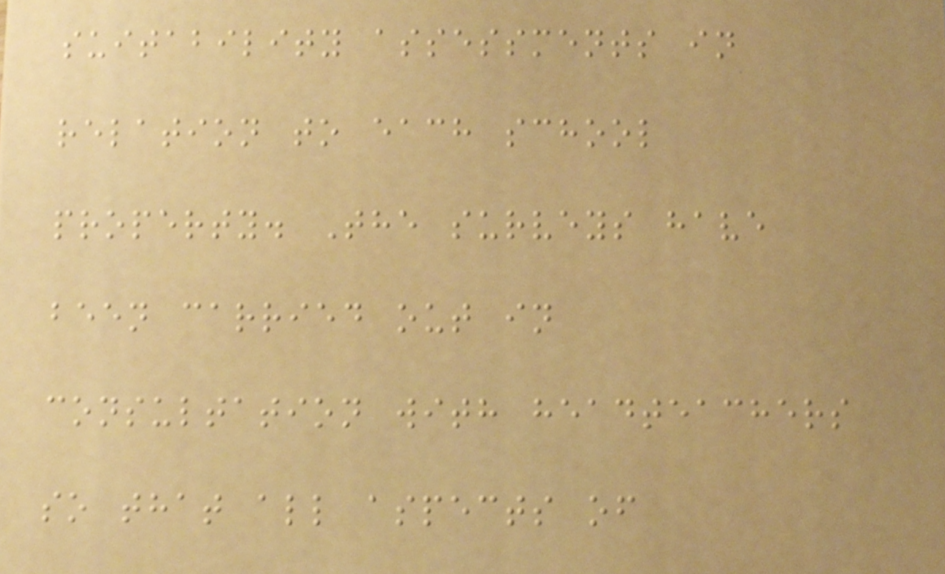suitability assessments in
relation to each school
property. The surveys have
been carried out in
consultation with headteachers
so that all aspects of
